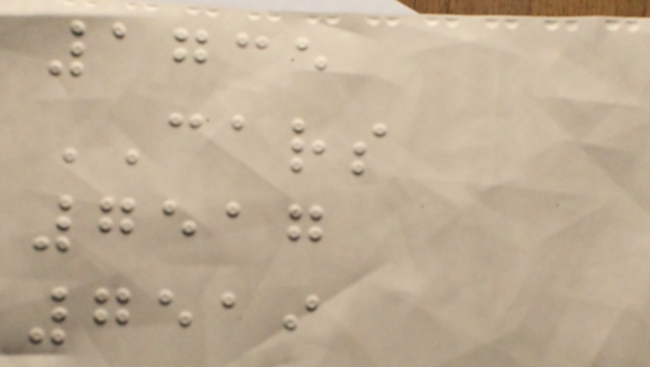1735
CARS
7517
7519
